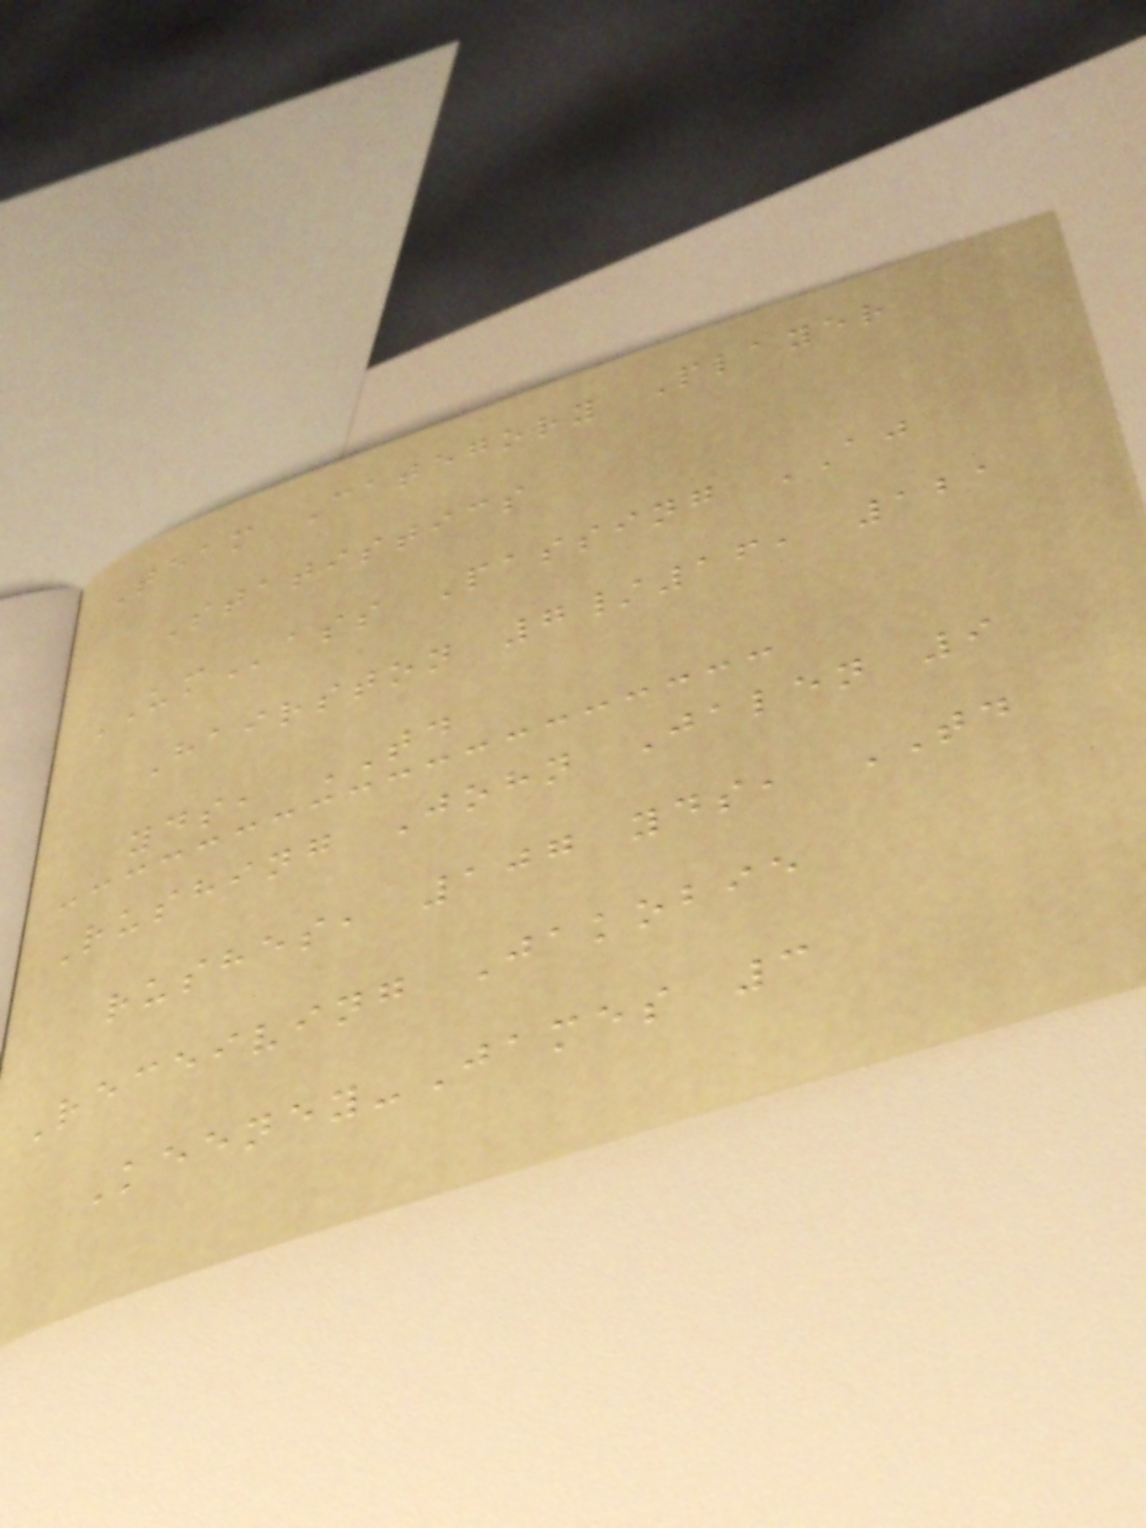Team Category Player
Statistics
UMass Passing AJ
Hairston 7/16, 121
yds, TD
Rushing John Jalen 9
rushes, 107 yds, TD
Receiving Jakobie
Keeney-James 3
